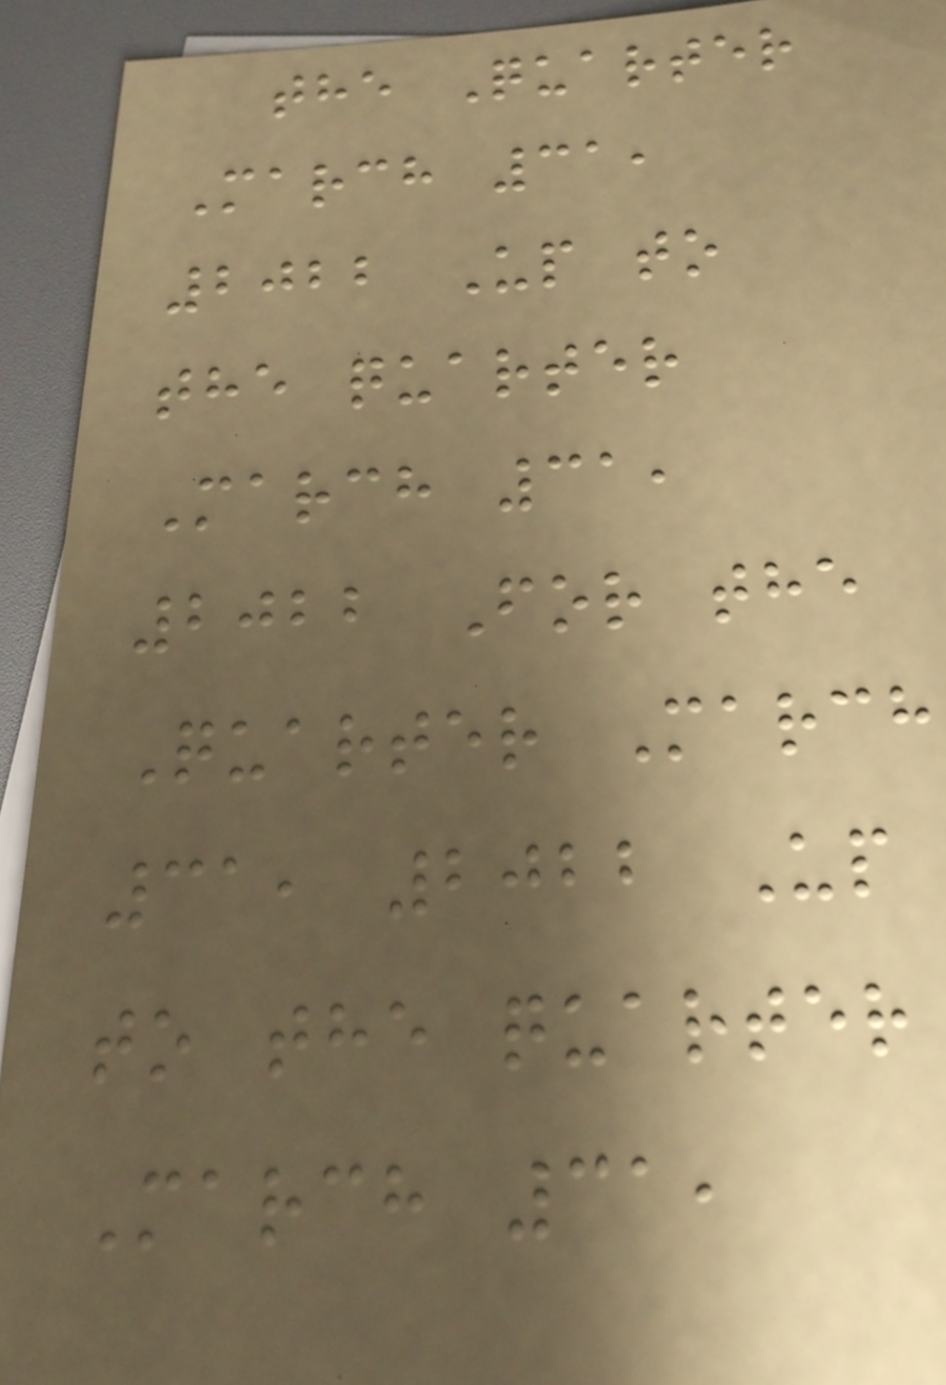the Quarter
March 31,
2022 Up to
the quarter
March 31,
2022 For the
Quarter March
31, 2022 Up
to the quarter
March 31,
